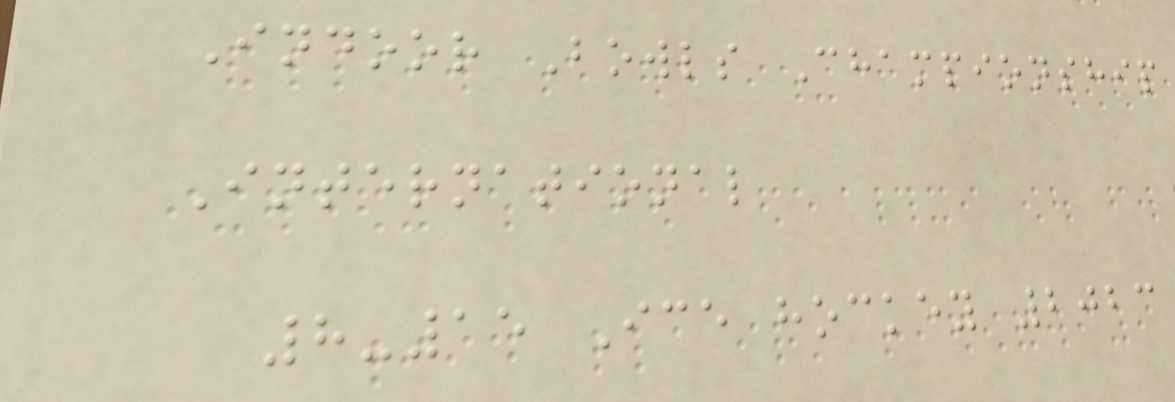Indoor Bowls Championship
International
8-15 Ice hockey 2023
